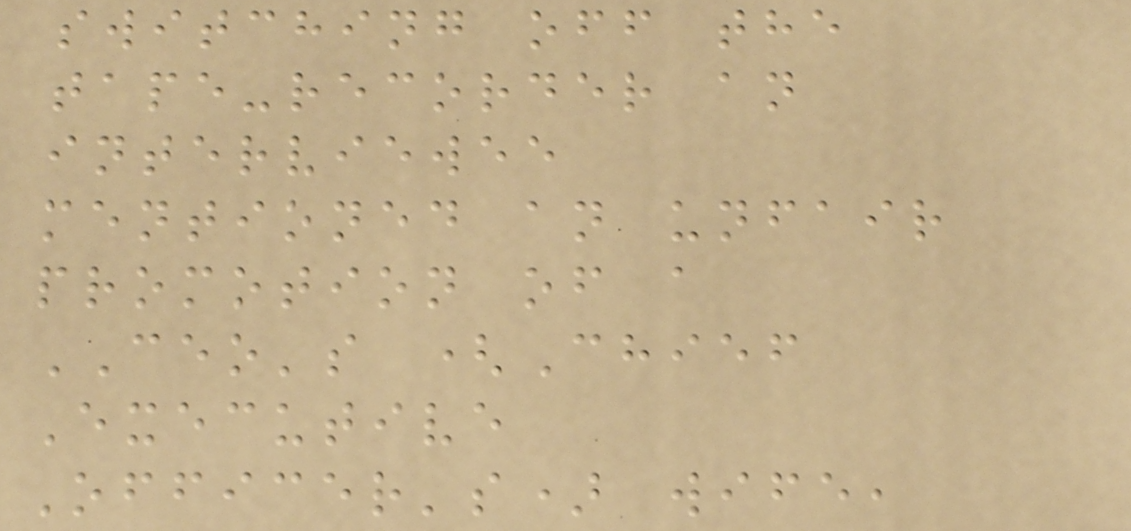switching off the
tape-recorder an
interviewee
mentioned an unfair
promotion of a
CEO's (Chief
Executive
Officer's) wife,
